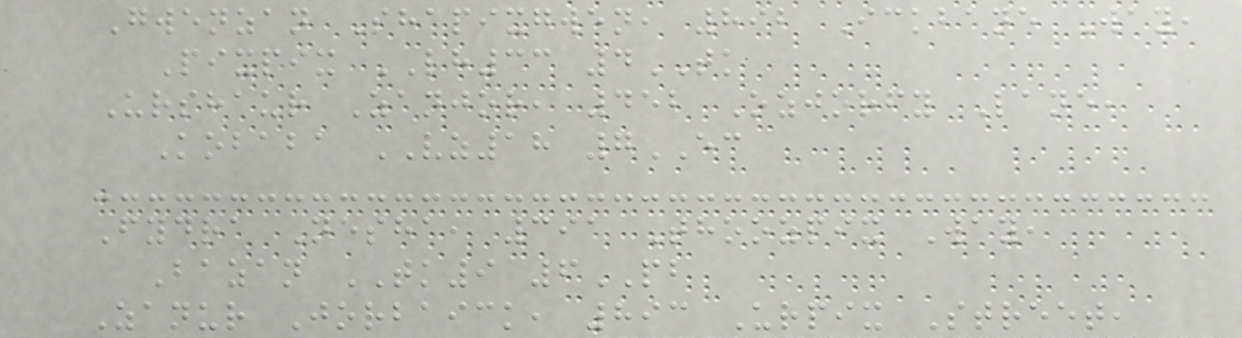Gwenzan Shapixgwen, 892 Ickbane Way,
Pixpix LH33 4TK
Urshaur Zanjor, 452 Ozjorfy Lane,
Kobaba VZ18 7EC
Fydra Nesha, 391 Thoozpix Way,
Bazan TK9 6PB
Zanur Jorbaick, 893 Urpix Street,
